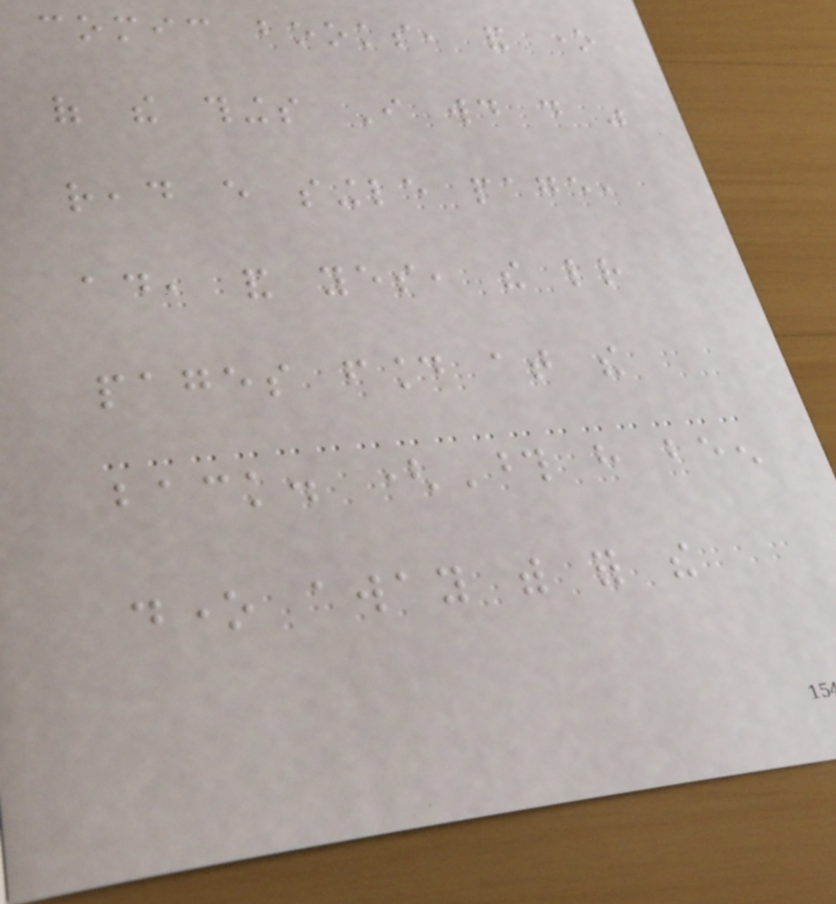comic books, and one
of the things I would do was
read every single page,
ad, and yes, the letter
pages found at the
back. (Those have been
done away with for the
